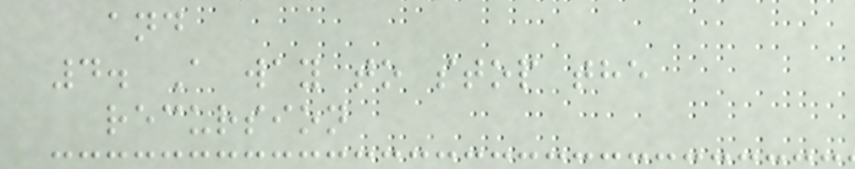and
4. A way to stop the
recursion
